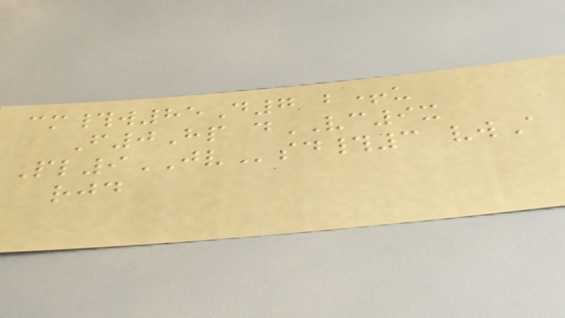cm#w85D7 b+u
F0Hp dVC9x
Pl9JVsd#3 vwA
rjd
